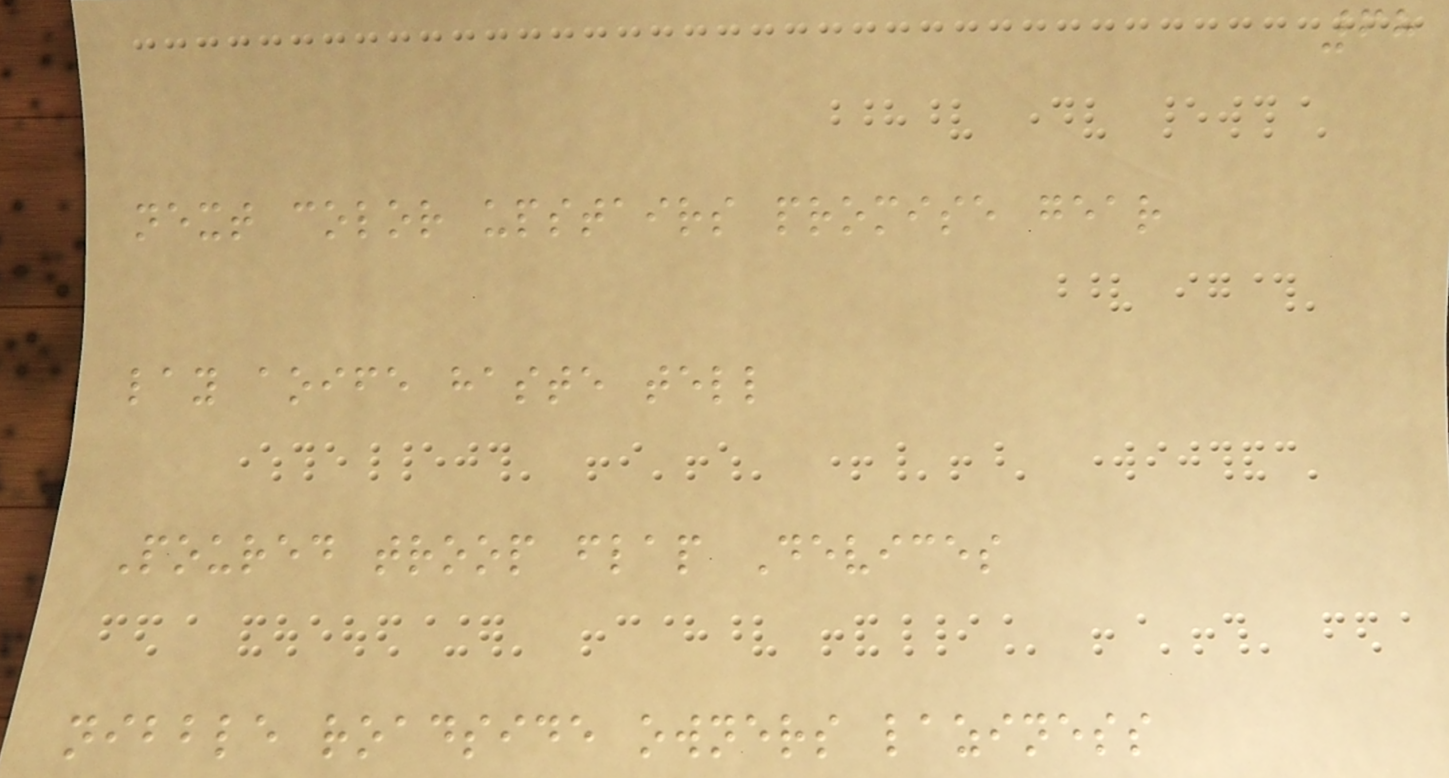68
next color upstairs promise gear
lay aoife haste tell
Poured troop flap Devices
nibble roadside owners laziness
